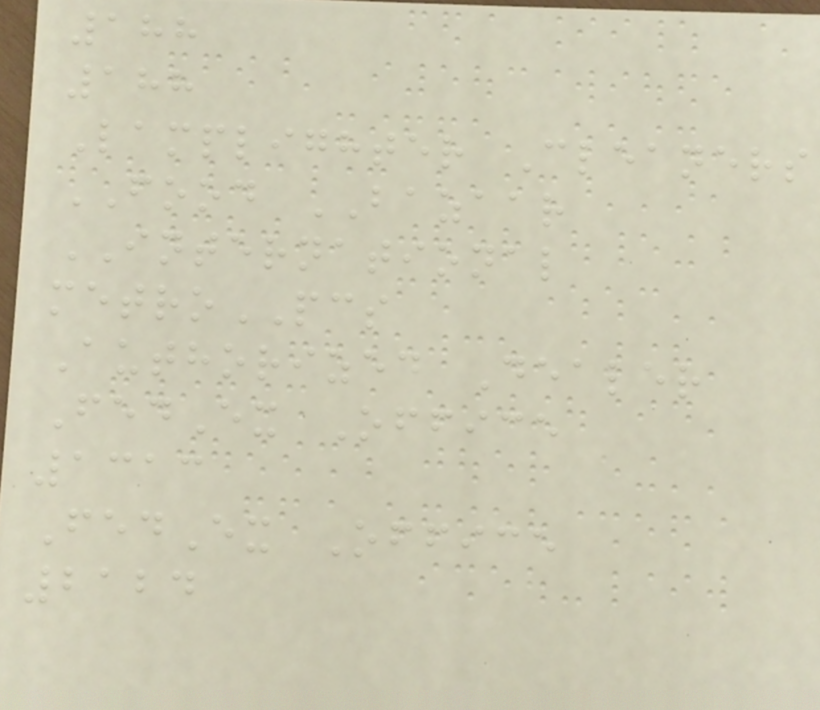188
188
Lamplighter Cleaners
FOOD BAZAAR
INTERNATIONAL
metroPCS
Authorized Dealer
FedEx Office
1313
FedEx Office
2124
